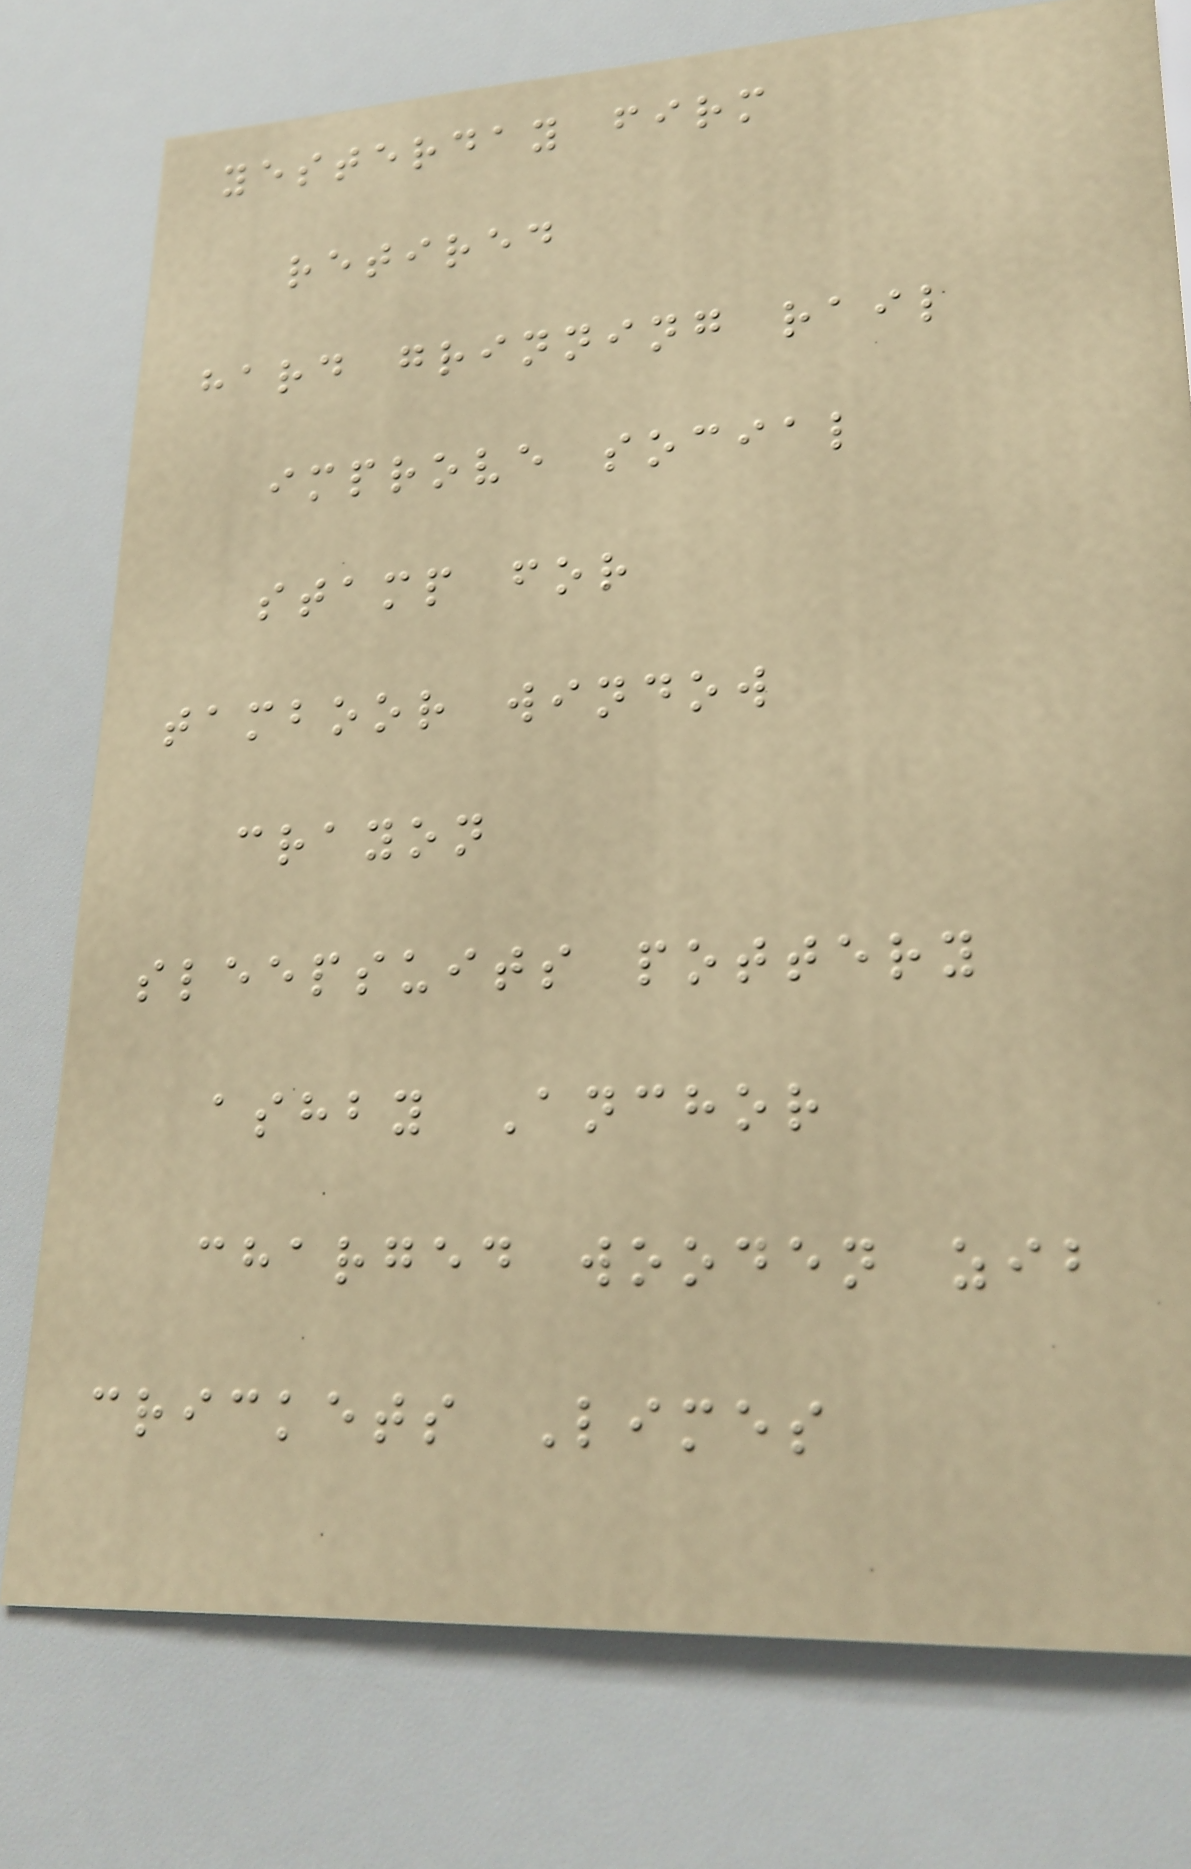yesterday firm
retired
hard grinning rail
improve social
stamp for
tamboor window
crayon
sleepsuits pottery
ashby Anchor
charged wooden zib
crickets Limes
